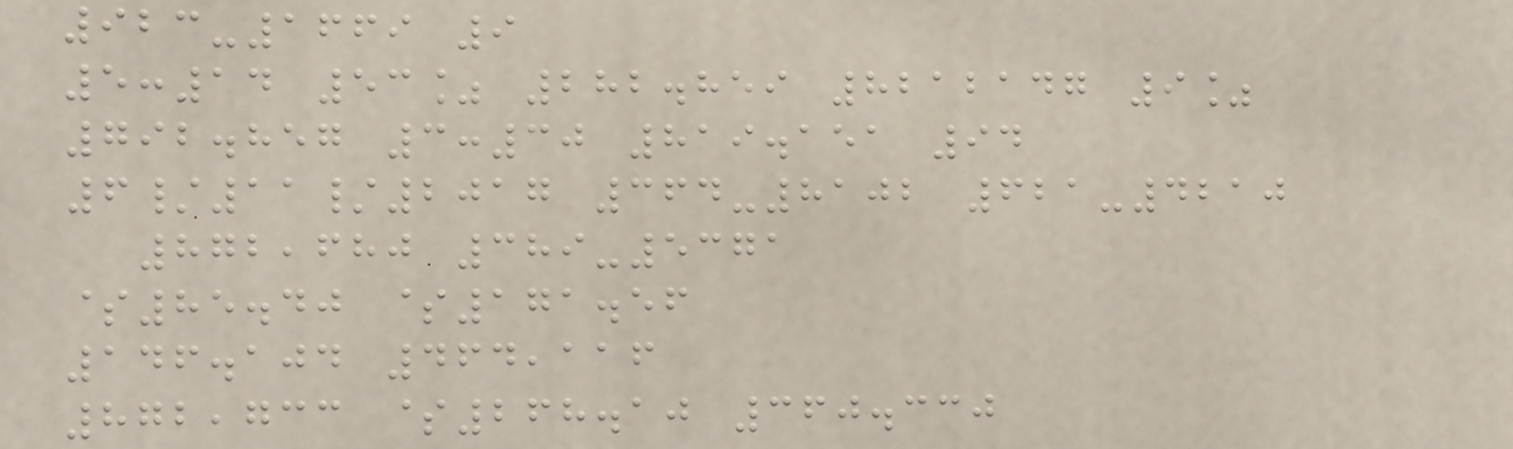923-1669 9
5:14 53% 282.859 8212147 9%
792.857 3:30 819.151 94
6/11/2017 364-8102 621-4210
872,680 389-5371
$85.40 $171.56
146.104 464,116
872,733 $268.10 360.330
